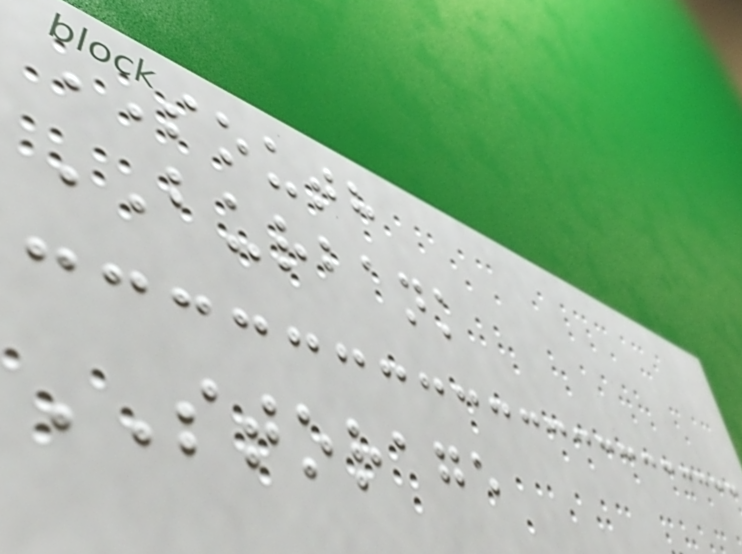SOUTH
BURBANK
STORAGE
